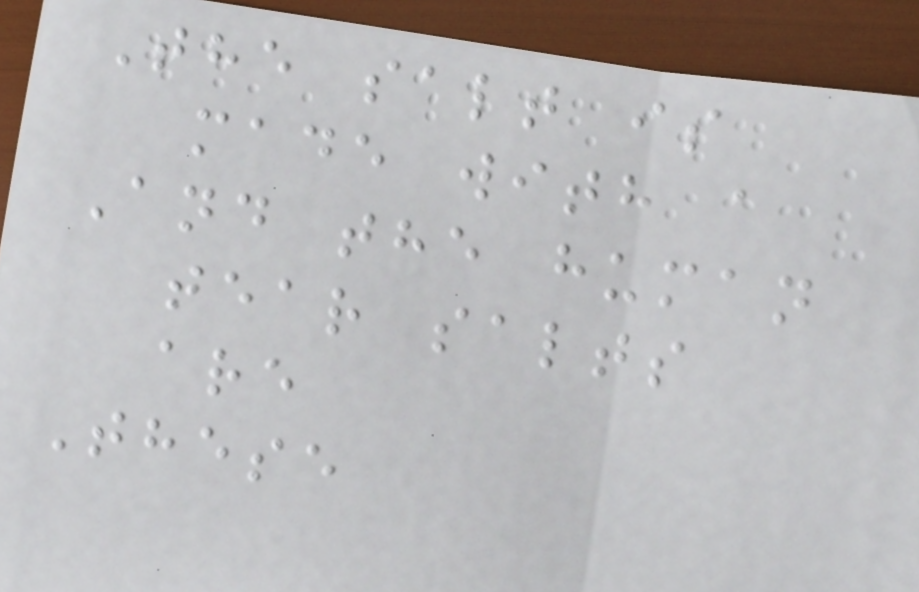The salt is
made with a
And the human
tear salts
are
These
